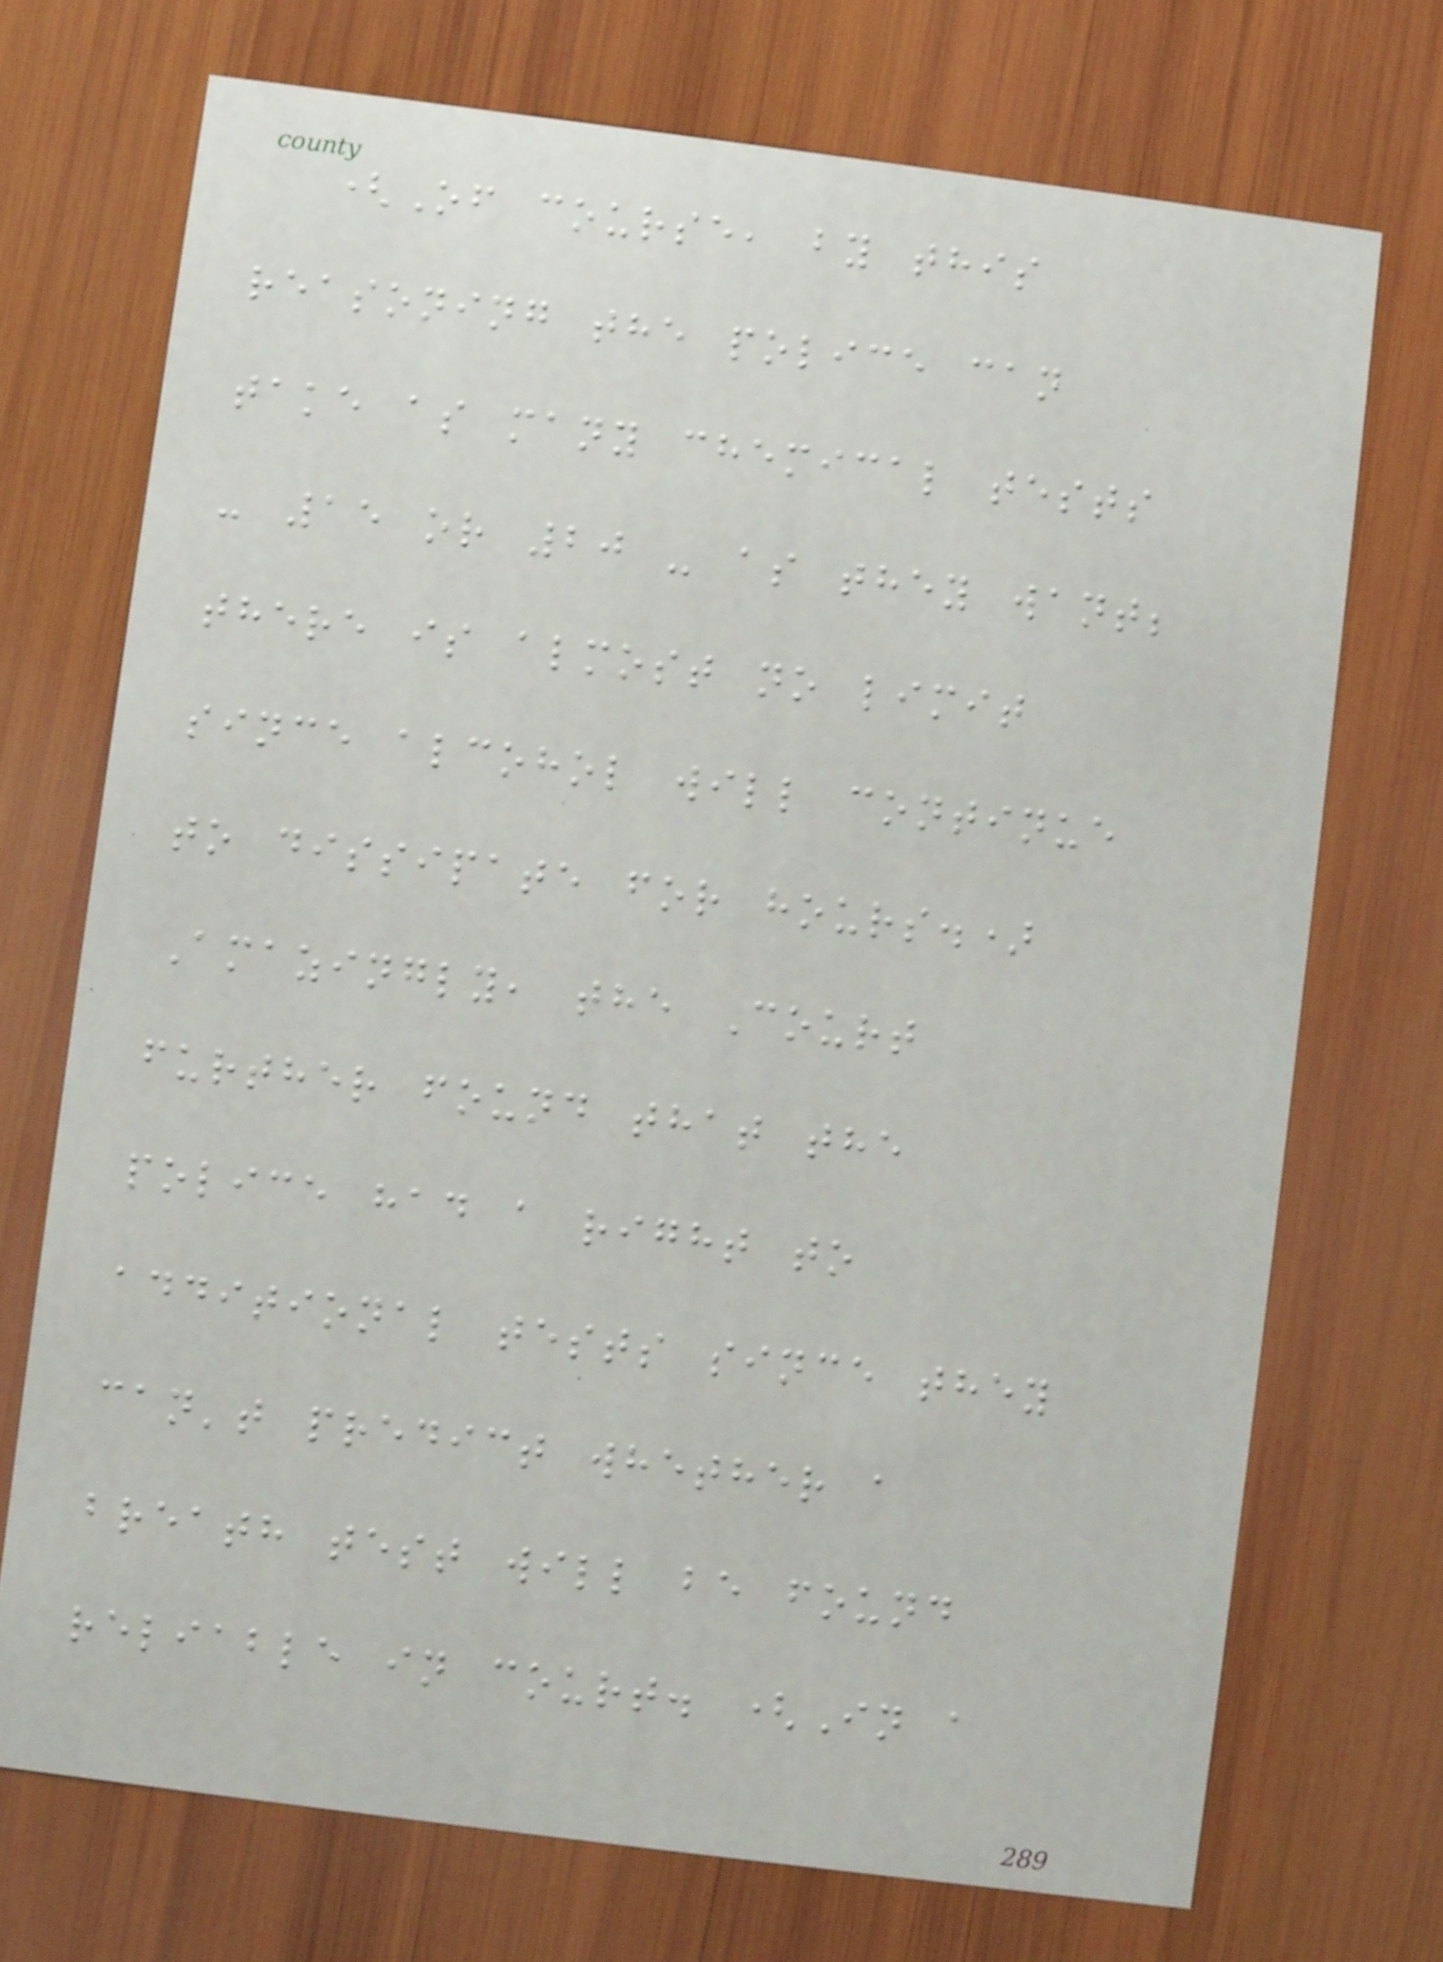(Of course, by this
reasoning the police can
take as many chemical tests
- 15 or 20 - as they want;
there is almost no limit
since alcohol will continue
to dissipate for hours.)
Amazingly, the Court
further found that the
police had a right to
additional tests since they
can't predict whether a
breath test will be found
reliable in court. (In a
